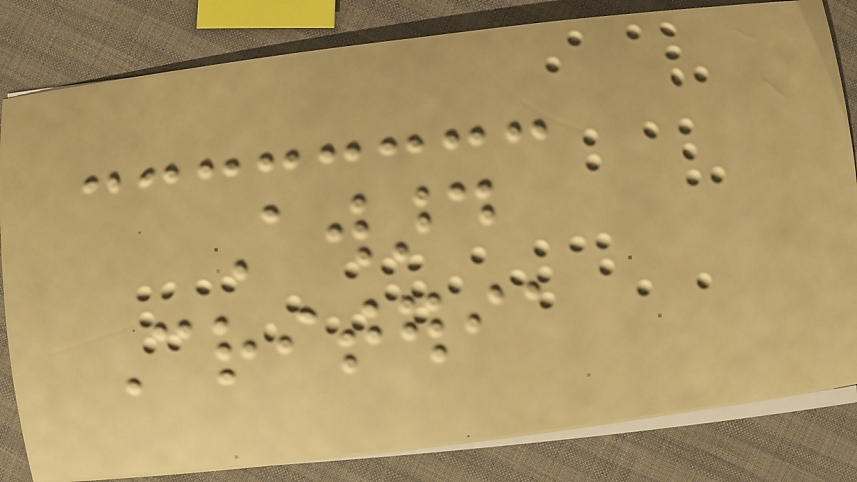Award
Criteria
